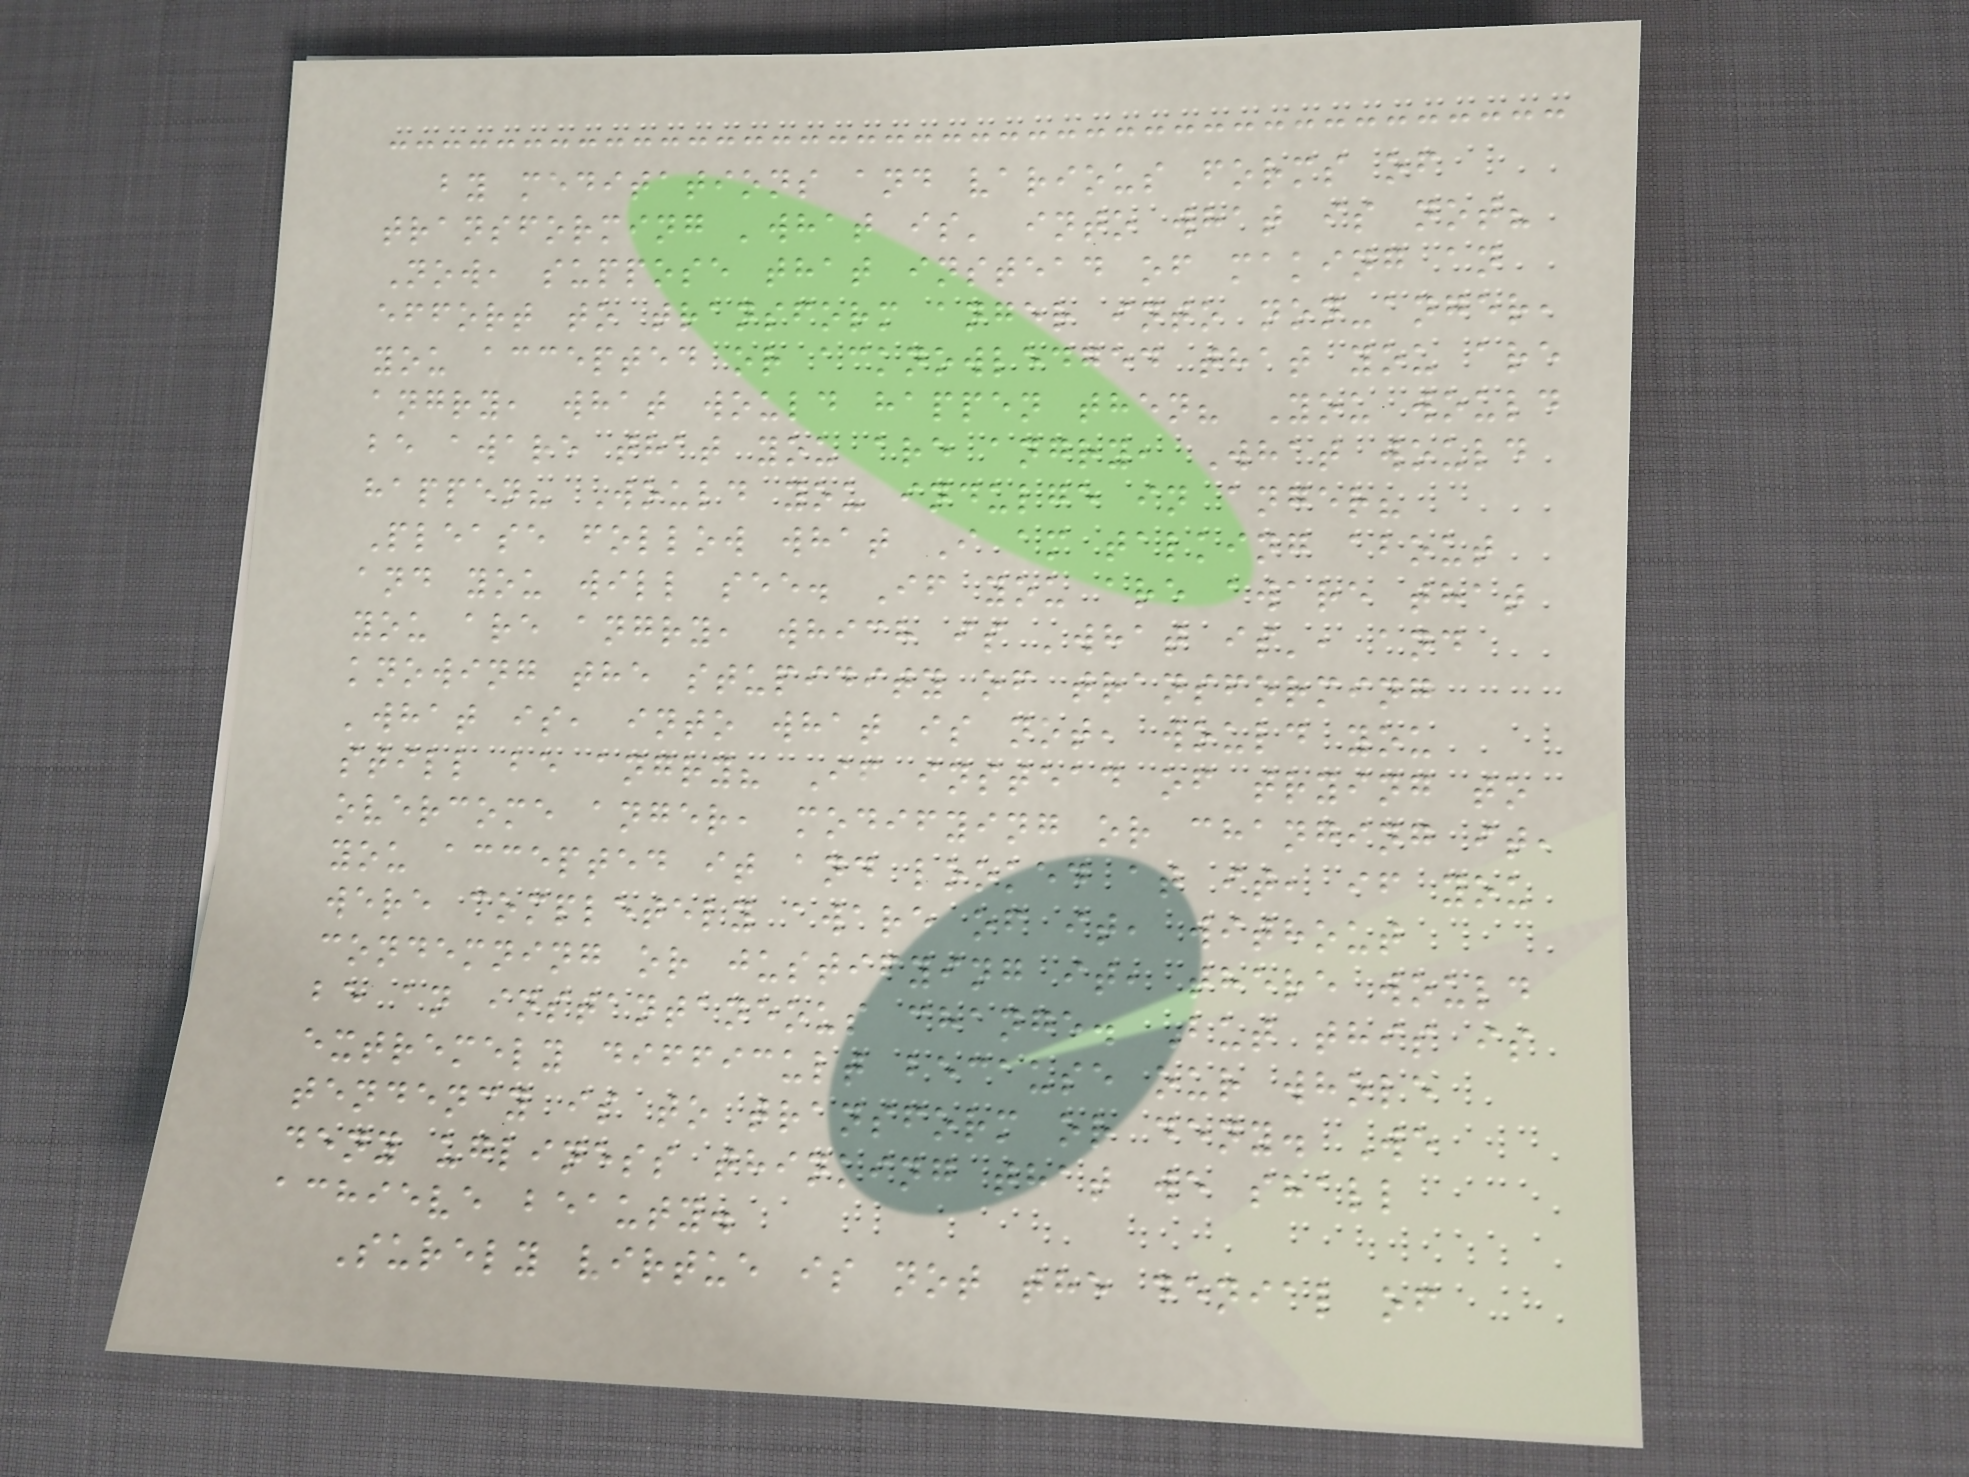by meditations and various forms of
transforming 'what is' into what is not?
Now, suppose that instead of making an
effort to transform anger into non-anger,
you accepted or acknowledged that you are
angry, what would happen then? You would
be aware that you are angry, What would
happen? Would you indulge in anger?
Please follow what I am talking about
and you will see. If you are aware that
you are angry, which is 'what is', and
knowing the stupidity of transforming
'what is, into what is not, would you
still be angry? If instead of trying to
overcome anger, modifying or changing it,
you accepted it and looked at it, if you
were completely aware of it, without
condemning or justifying it, there would
be an instantaneous change. But this is
extremely difficult because our whole
tendency is to transform or deny. We
deny ugliness thinking that we shall
achieve beauty.
Surely virtue is not the denial of
